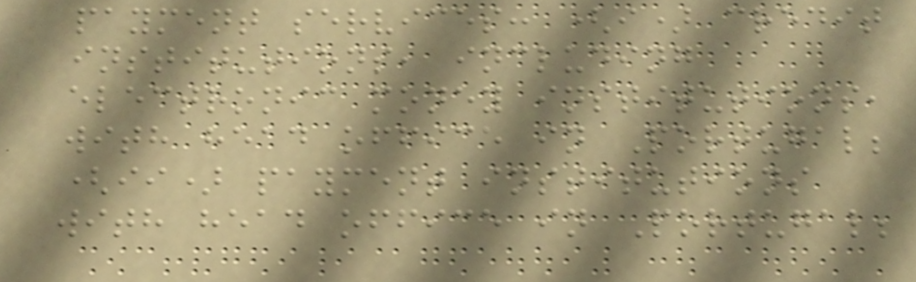payment services: (i) credit
institutions, including
electronic money institutions,
with head office in Portugal;
(ii) payment institutions
with head office in Portugal;
